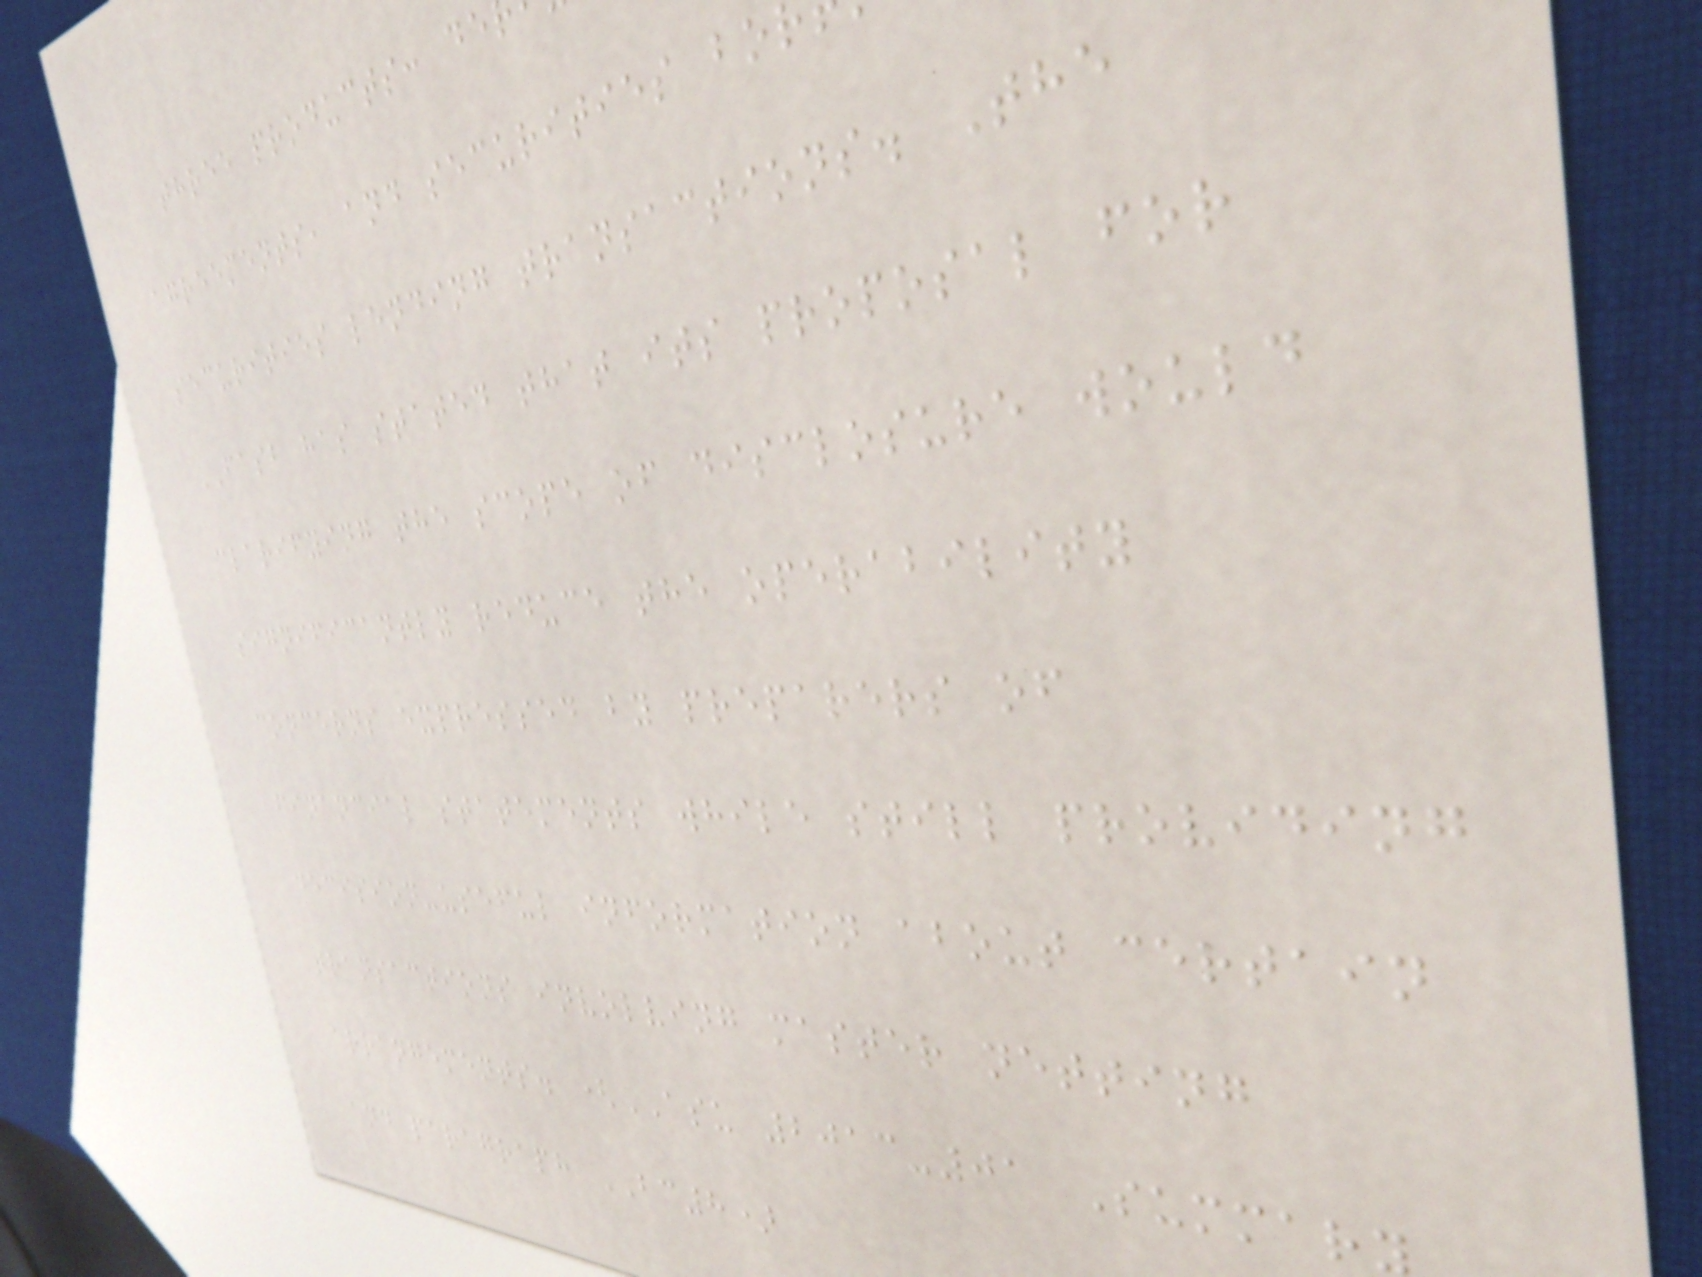three products: de
agreements, and securities bo
securities lending transactions. The
FASB has stated that its proposal for
clarifying the scope of disclosure would
significantly reduce the operability
concerns expressed by preparers of
financial statements while still providing
decision-useful information about certain
transactions involving master netting
arrangements. (ASU 2013-01 Summar
and paragraph BC8)
